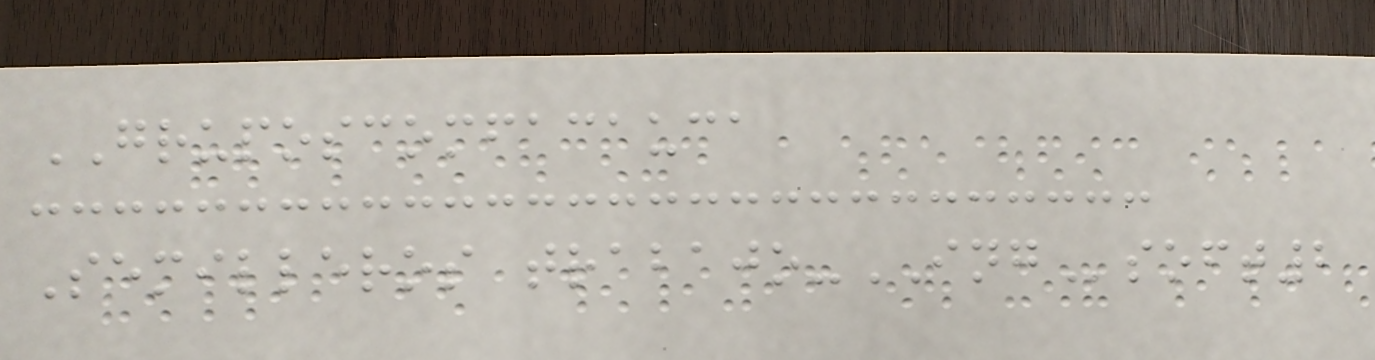GRUPOSCOMFACAUCA
Semilleros trabajo-INGsoft2
